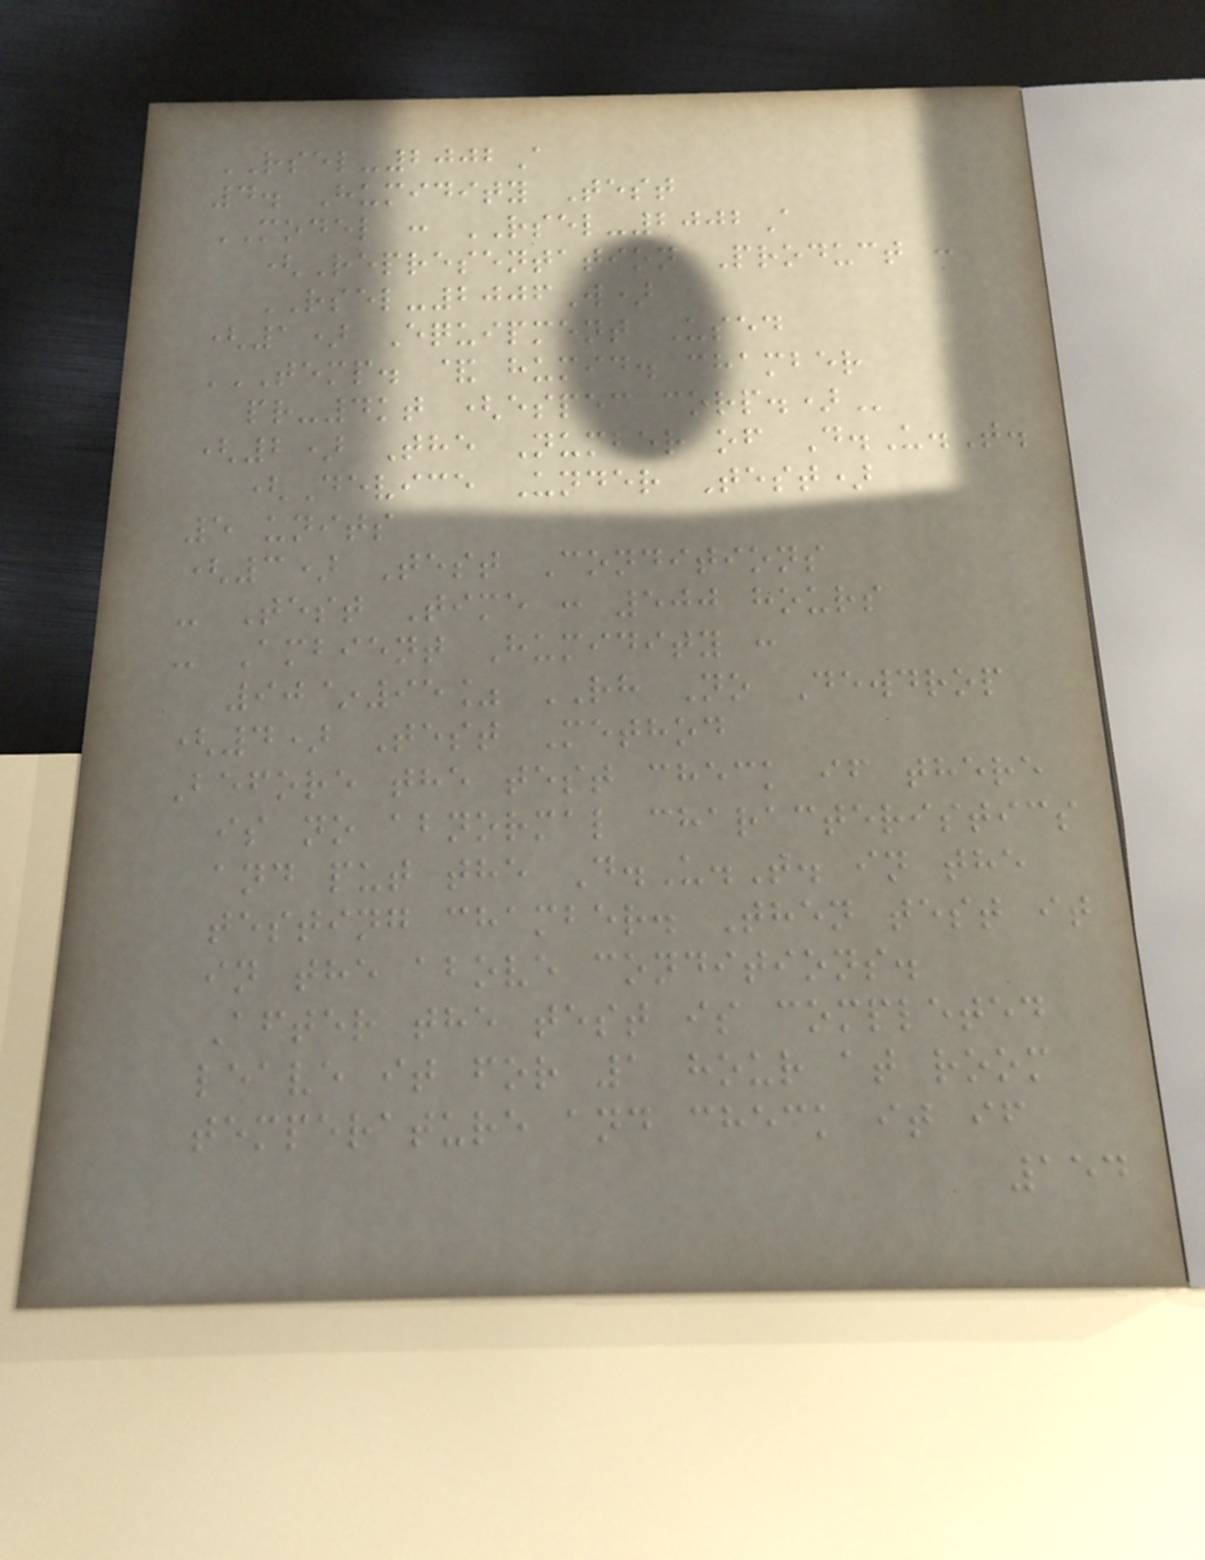RSEL-2002A
4. Humidity Test
MODEL : RSEL-2002A
(Representation Product :
RSEL-2006W)
(1) Equipment Used
TEMP. & HUMID. CHAMBER
PR-4KT (ESPEC CORP.)
(2) The Number of D.U.T.
(Device Under Test)
5 units
(3) Test Conditions
- Test Time : 500 hours
- Ambient Humidity :
90~95% RH No Dewdrop
(4) Test Method
Before the test check if there
is no abnormal characteristics
and put the D.U.T. in the
testing chamber. Then test it
in the above conditions.
After the test is completed
leave it for 1 hour at room
temperature and check it if
154
